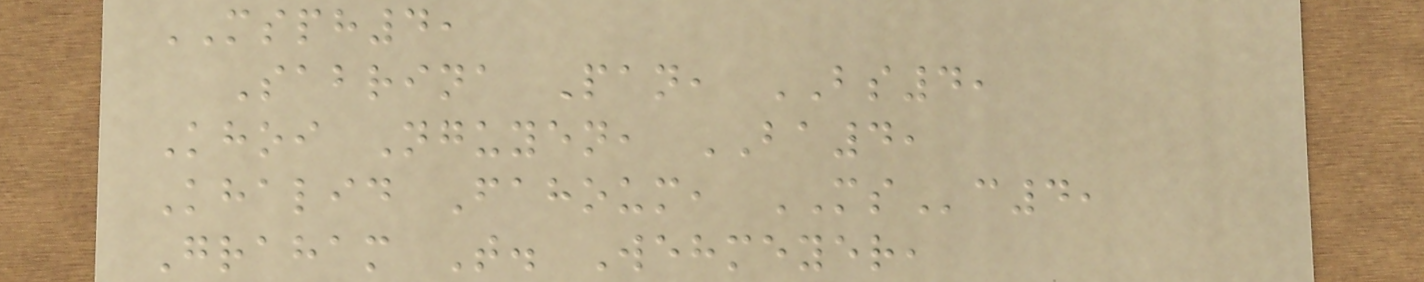MSPH4,
Sabrina Pan, BS4,
Khoi Nguyen, BA4,
Khalid Fahoum, MSc4,
Graham T. Wehmeyer,
